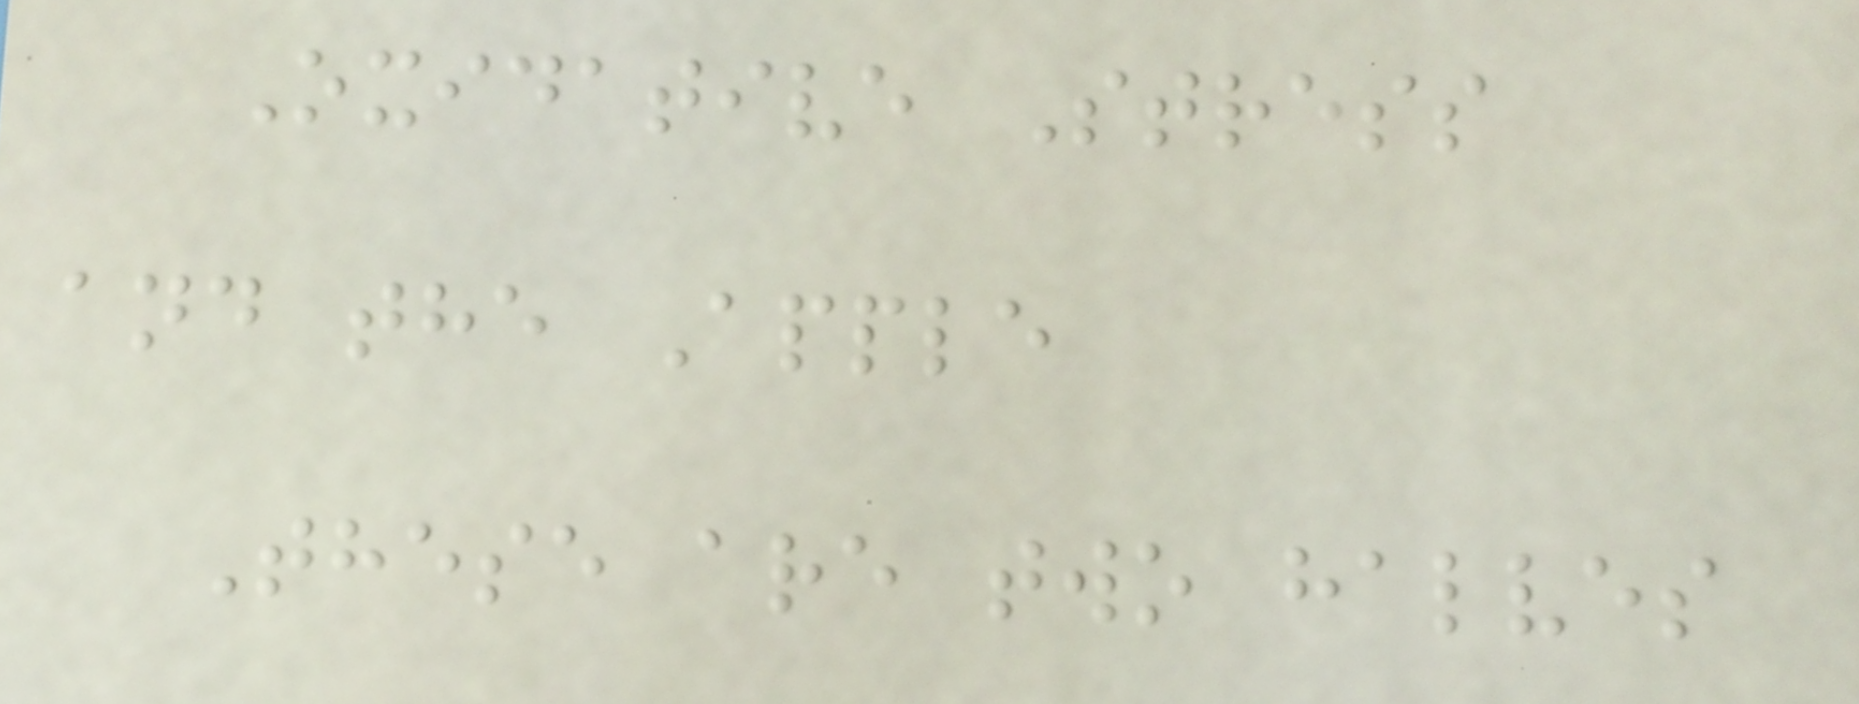Oxidative Stress
and the Apple
These are two halves
